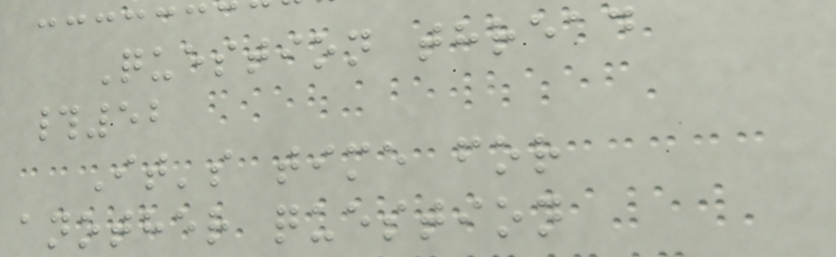Question thread
#52
It's time for
another question
